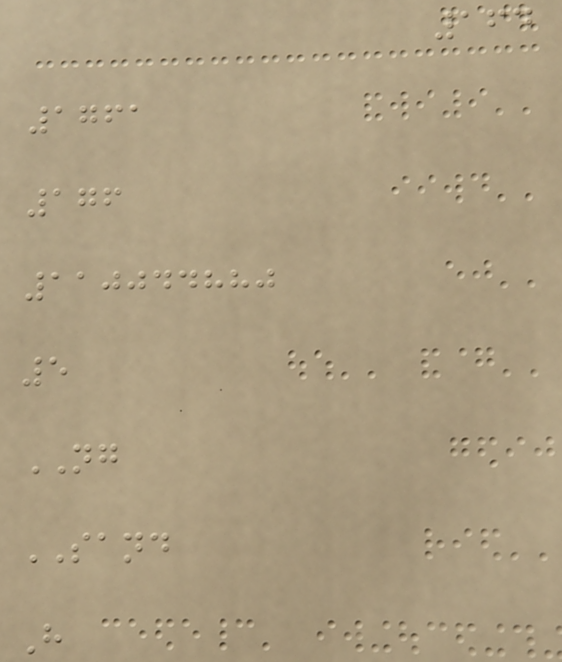164
1761
176
110044880
5
NG
SAND
H
